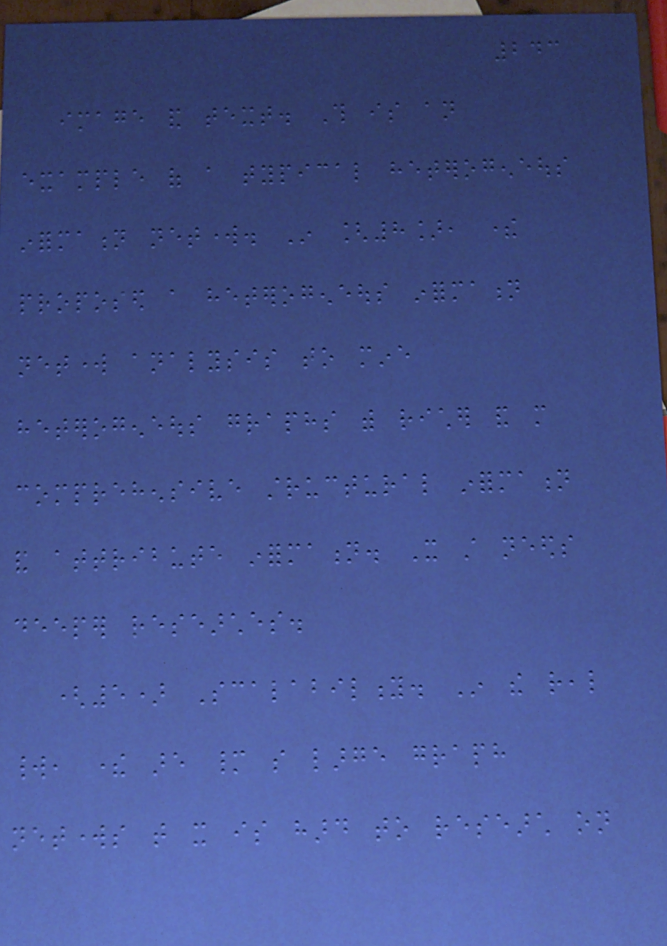243
image and text. This is an
example of a typical heterogeneous
information network. In [8], there
proposed a heterogeneous information
network analysis to mine
heterogeneous graphs with richer and more
comprehensive structural information
and attribute information. It still needs
deeper researches.
(5) Scalability. In the real
world, there are many so large graph
networks that it is hard to research on
